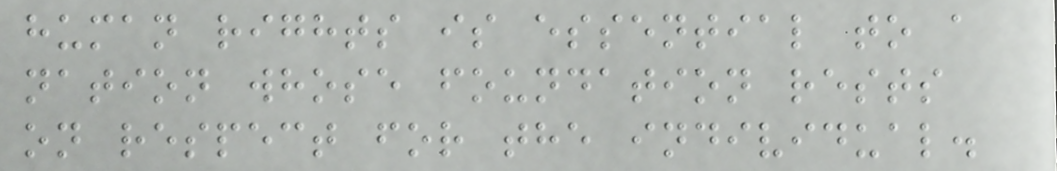human rights is essential to a
nation whose foundation rests
on respect for the individual.
